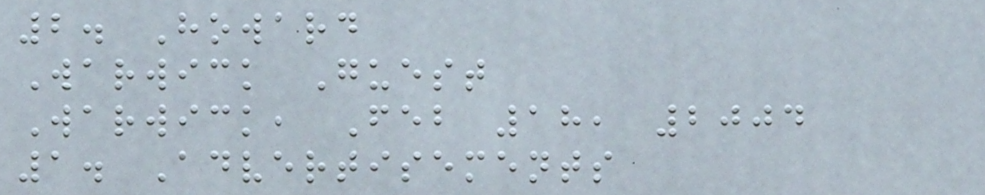2. Howard
Warwick Guest
Warwick, Feb 18, 2004
1. Advertisements
